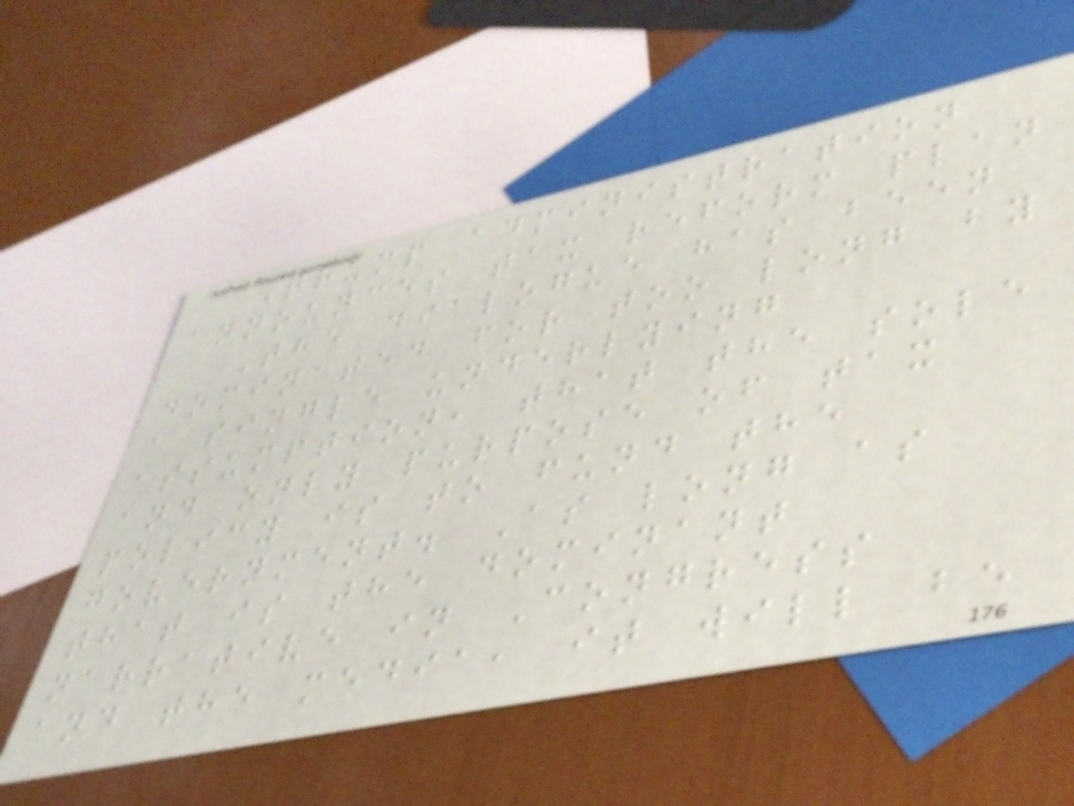Trump administration
announces tax reform plan
The dialogue has been
dominated for too long by
a single underlying
assumption, that the sole
and only purpose of tax
policy is to fund the
government. As long as
that is the dominant
narrative in Congress
and the media, it will be
